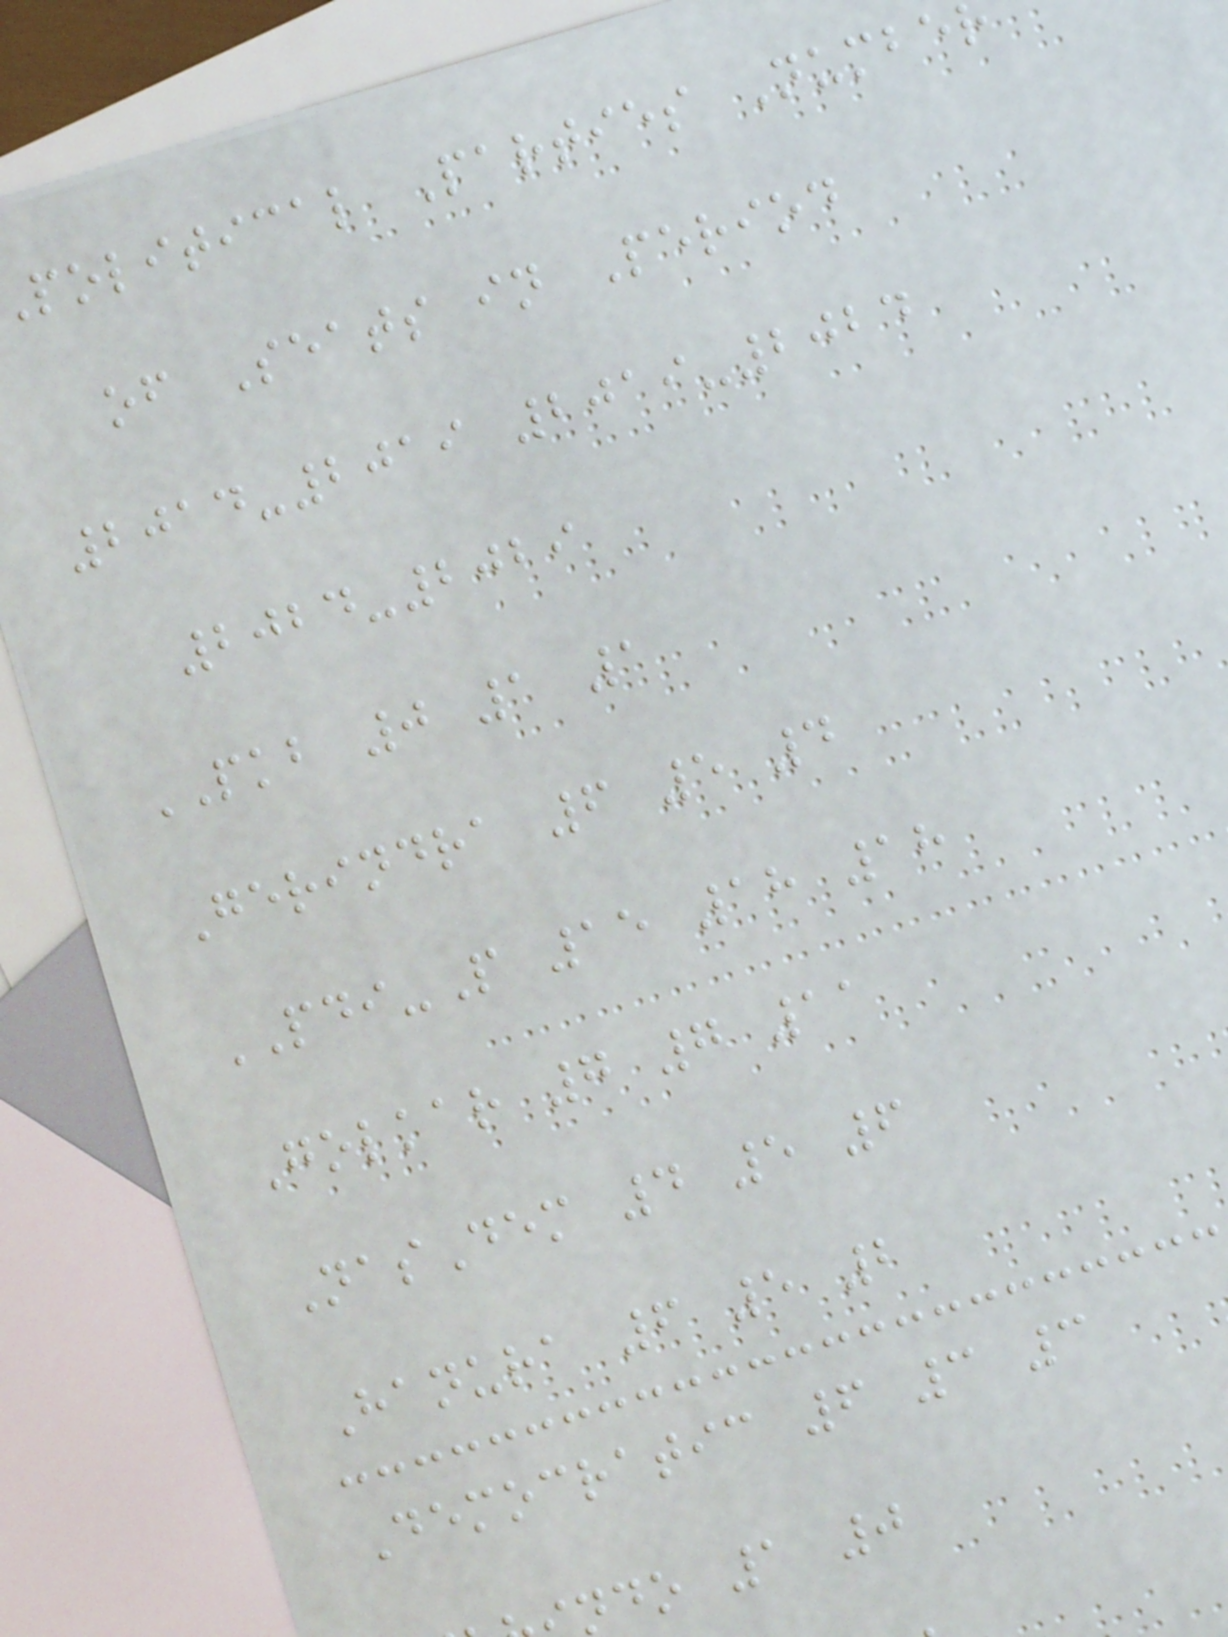political Parties Numbe
of Seats in Period
2014-2019 2019-2024
2024-2029
PKB 0 1 1
Gerindra 6 5 4
PDI-P 15 18 18
Golkar 7 7 11
NasDem 4 5 6
Hanura 6 5 2
Democratic 6 3 3
ndo 1 0
